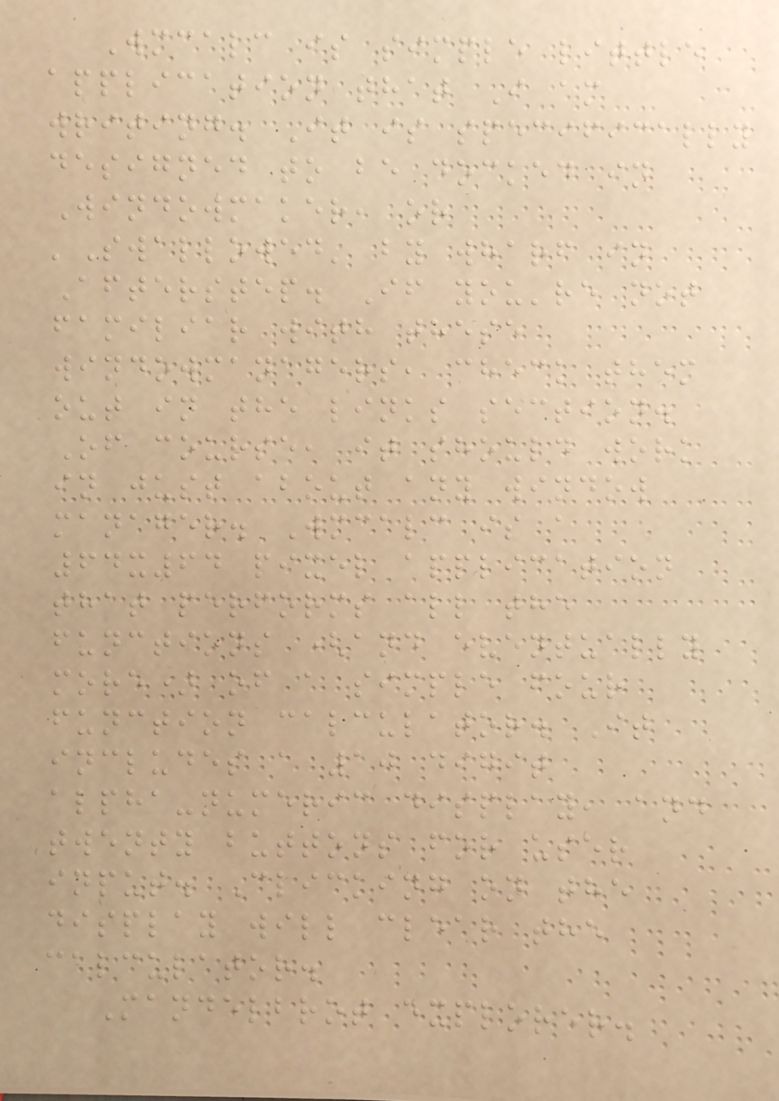Wmcalc is simple little
application that I am
writing. It is specifically
designed to be docked in
Windowmaker, or
'Swallowed' by wharf in
Afterstep. If you're not
familiar with these
windowmanagers, check them
out in the links section.
Of course, it should work
in just about any window
manager. Wmcalc is a
64x64 pixel application
that performs all the
functions (and eventually
more) of a simple four
function calculator. It
includes a 10 digit
alpha-numeric display, and
twenty buttons for user
input. Clicking on the
display will clear the
calculator.
Mandelbrot explorer.
